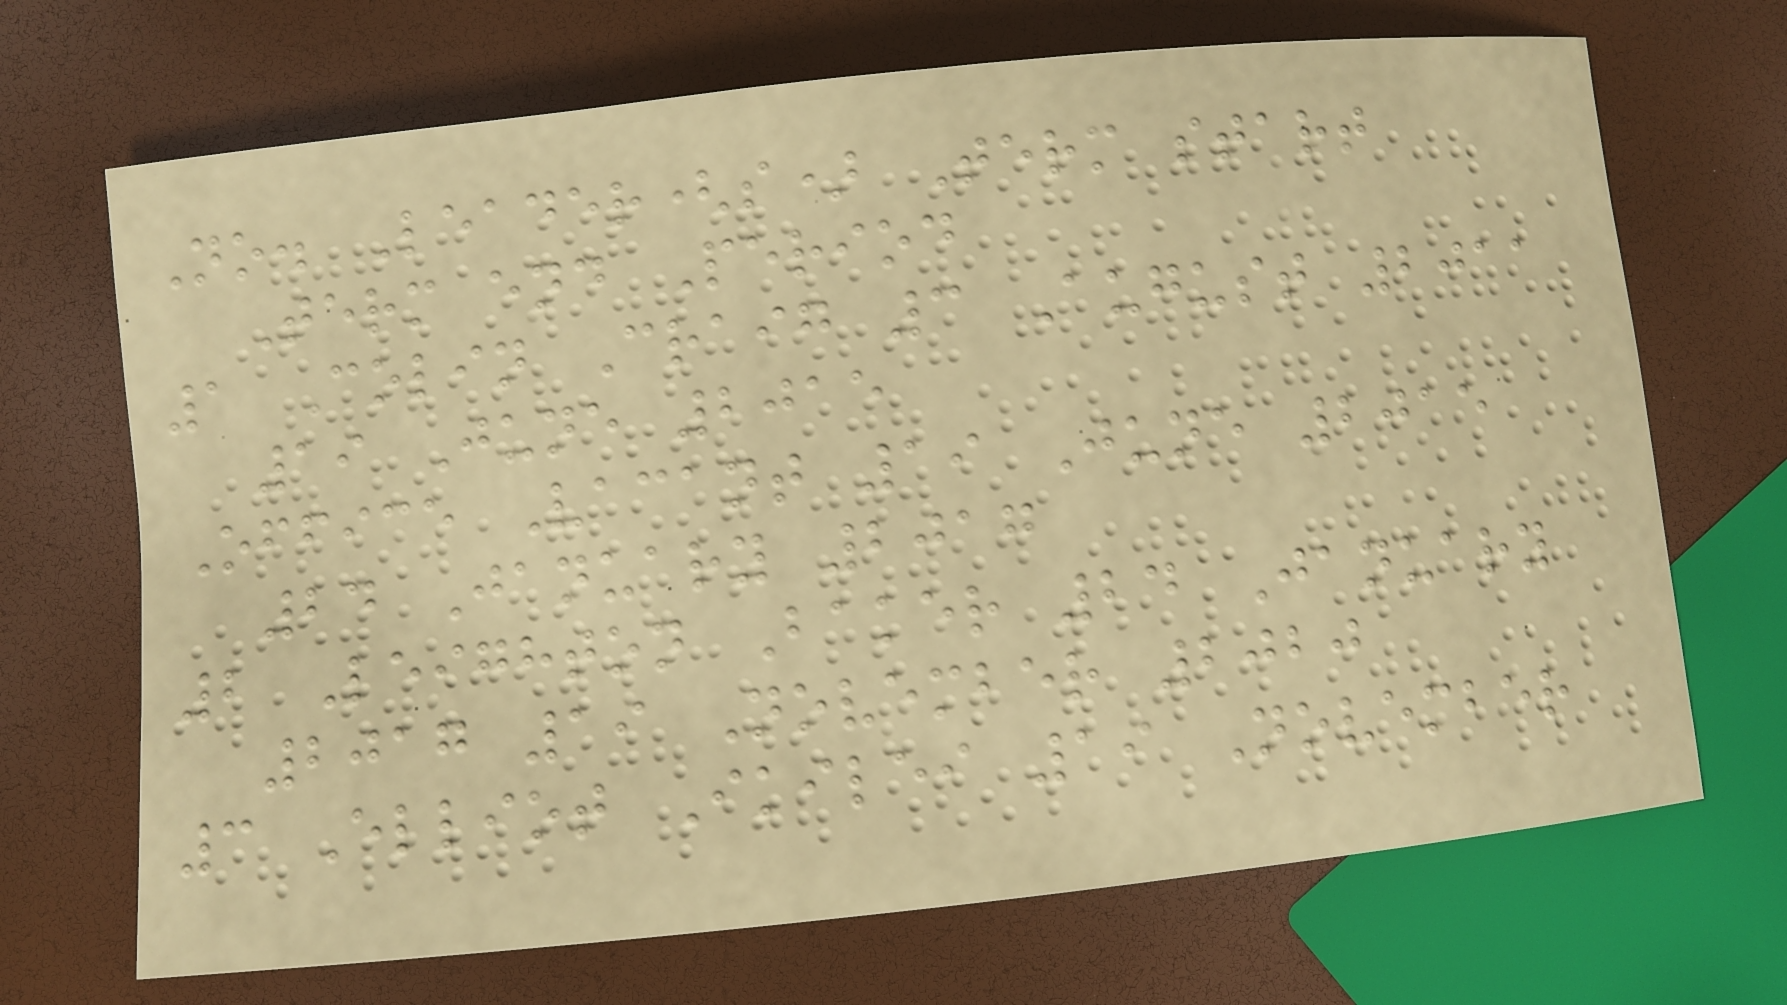No. Leader(s) Term start
Term end Period
1 Colin Craig 3 August 2011
19 June 2015
Office Vacant 19 June 2015
24 January 2017
2 Leighton Baker 24 January
2017 19 November 2020
3 Elliot Ikilei 19 November
